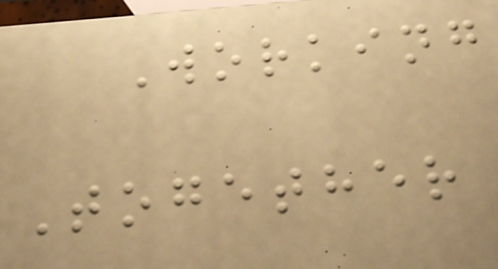Working
Together
